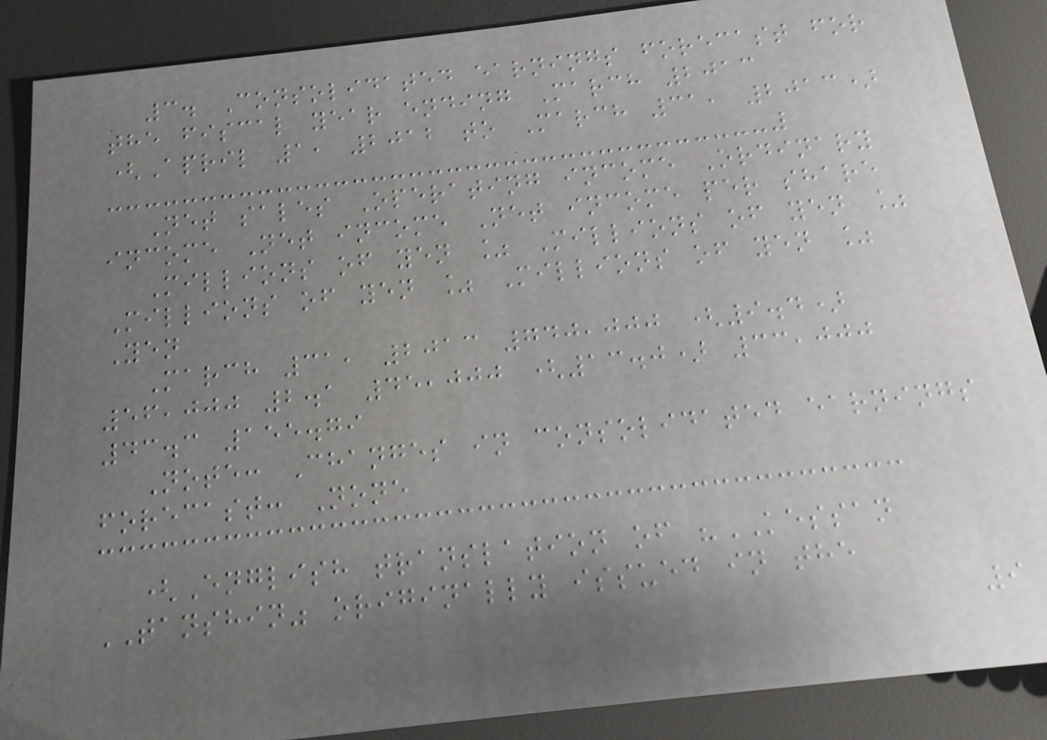3. Consolidated earnings forecast for
the fiscal year ending March 2013
(April 1, 2012 to March 31, 2013)
Net sales Operating income Ordinary
income Net income Net income per share
Millions of yen % Millions of yen %
Millions of yen % Millions of yen %
Yen
March 31, 2013 740,000 (9.4)
56,000 2.1 45,000 (13.0) 33,000
43.3 155.79
Note: Changes in consolidated earnings
forecast: None
(English translation of "KESSAN
TANSHIN" originally issued in the
9
